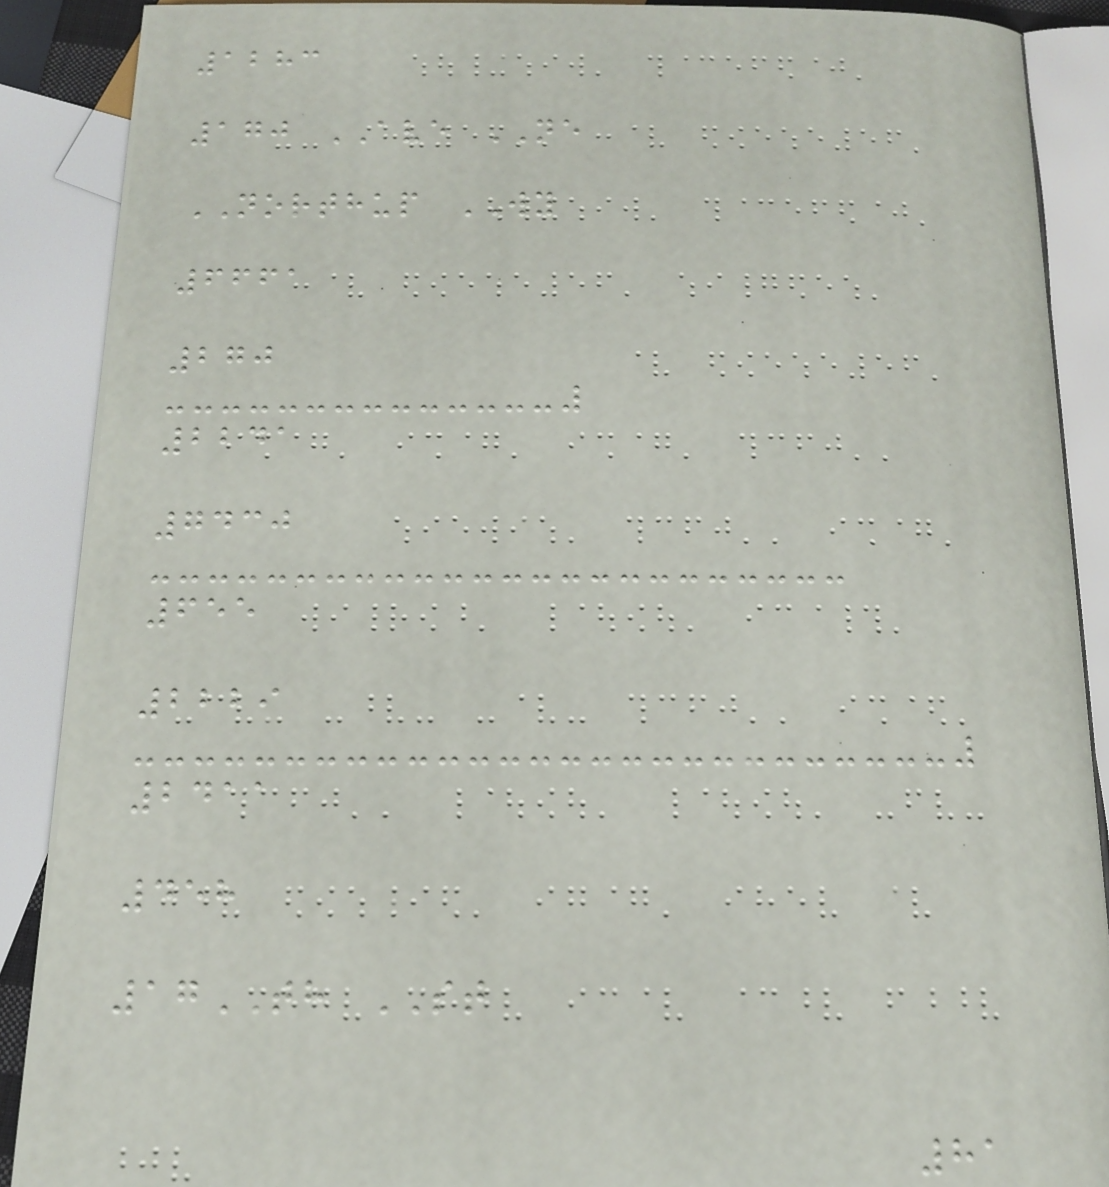1283
170 AVE NE
NORTHUP WY
6661
270
2241
7430
655
2229
2411
458
17TH ST
81
